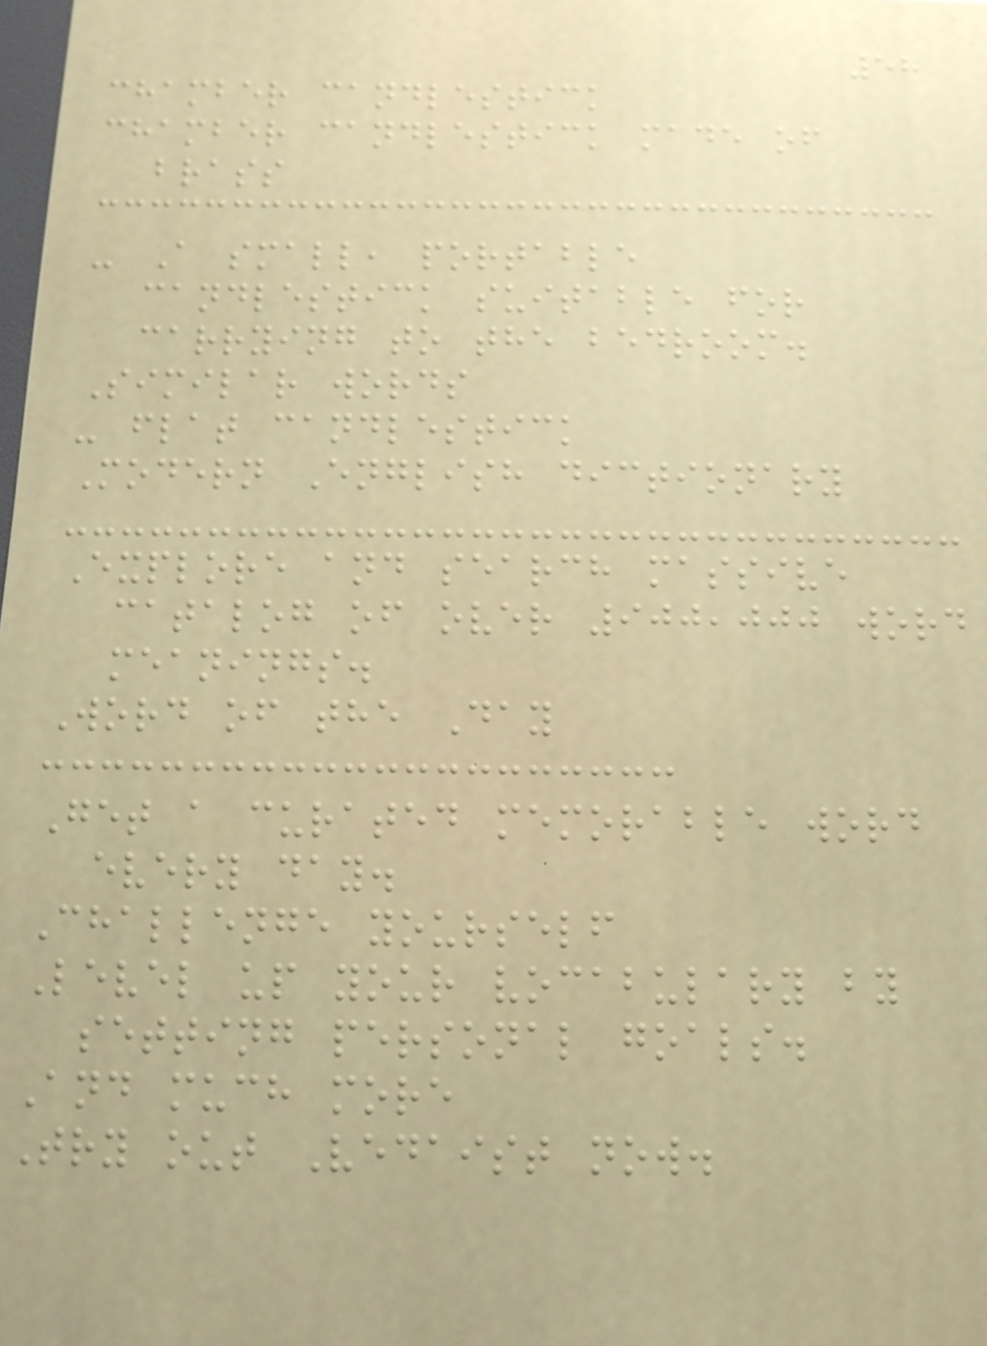58
chamber candlestick
chamber candlestick made of
brass
- A small, portable
candlestick suitable for
carrying to the bedroom.
Similar words
- flat candlestick
Modern English dictionary
Explore and search massive
catalog of over 900,000 word
meanings.
Word of the Day
Get a curated memorable word
every day.
Challenge yourself
Level up your vocabulary by
setting personal goals.
And much more
Try out Vedaist now.
